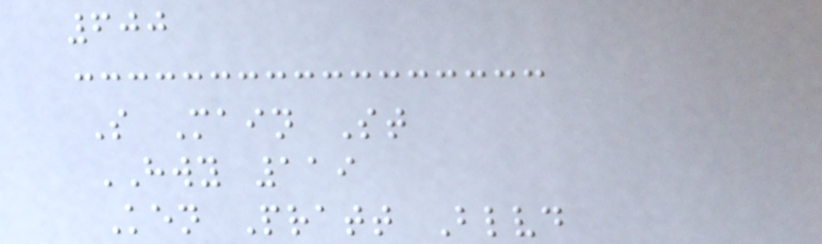600
S Main St
HWY 119
Ken Pratt Blvd
